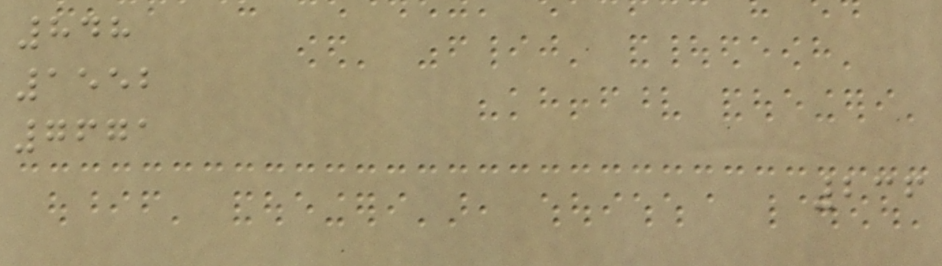848
1552
7671
236
